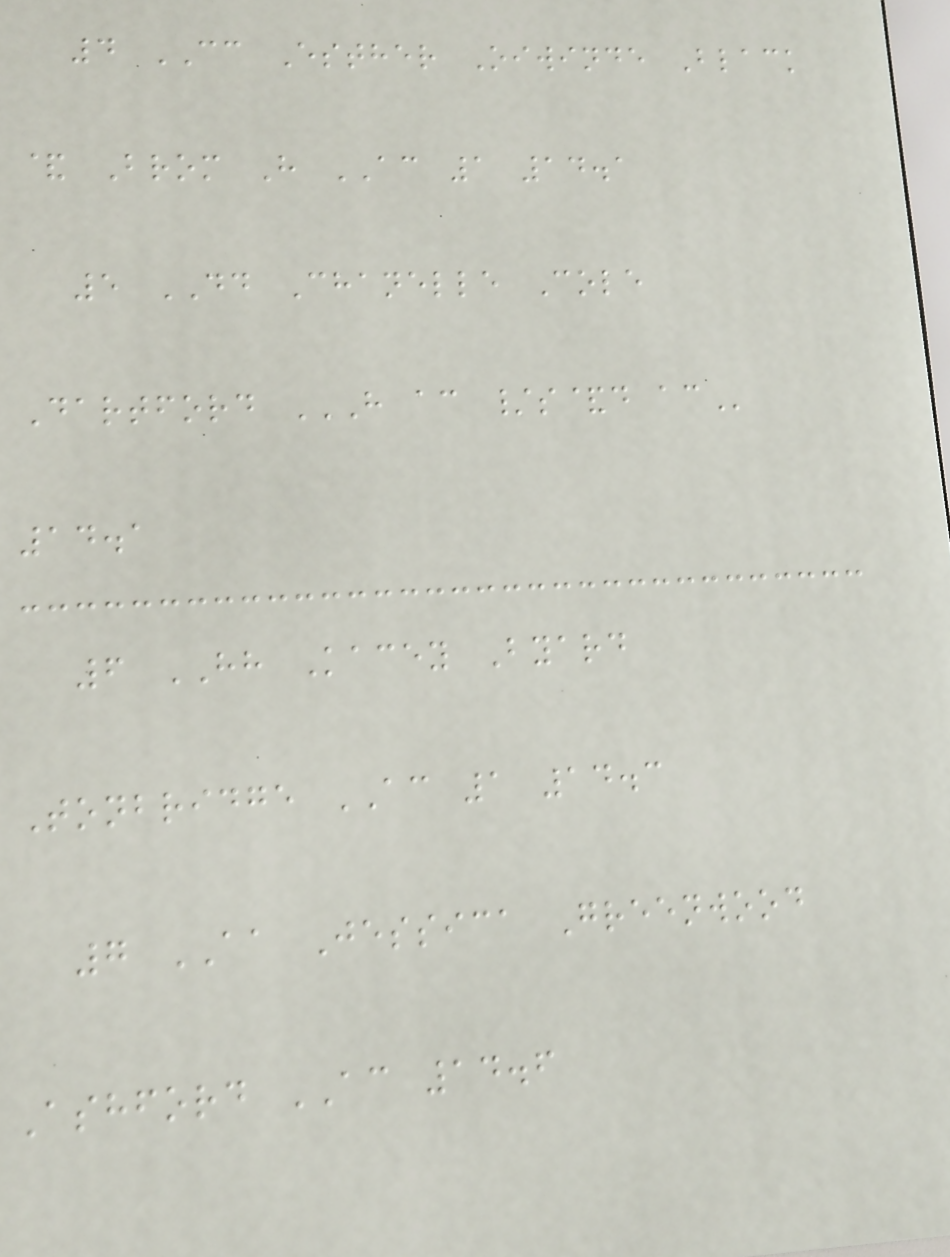4 CC Esther Oiwinde Black
& Brom H AC 1 14.1
5 DD Chanelle Cole
Dartford H AC /S&D AC
14.1
6 HH Kacey Byard
Tonbridge AC 1 14.3
7 AA Jessica Greenwood
Ashford AC 14.6
